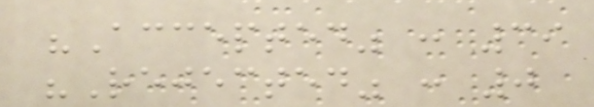"Accepted" : 39
"Rejected" : 0
